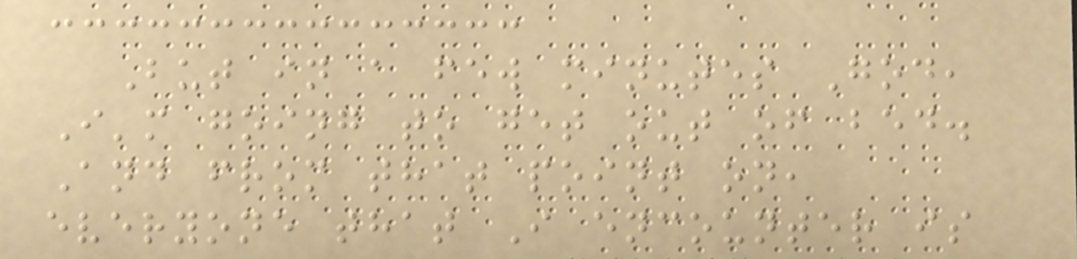But in a few minutes God,
I'm going to get out of bed.
And from that point on,
everyone that I encounter is
